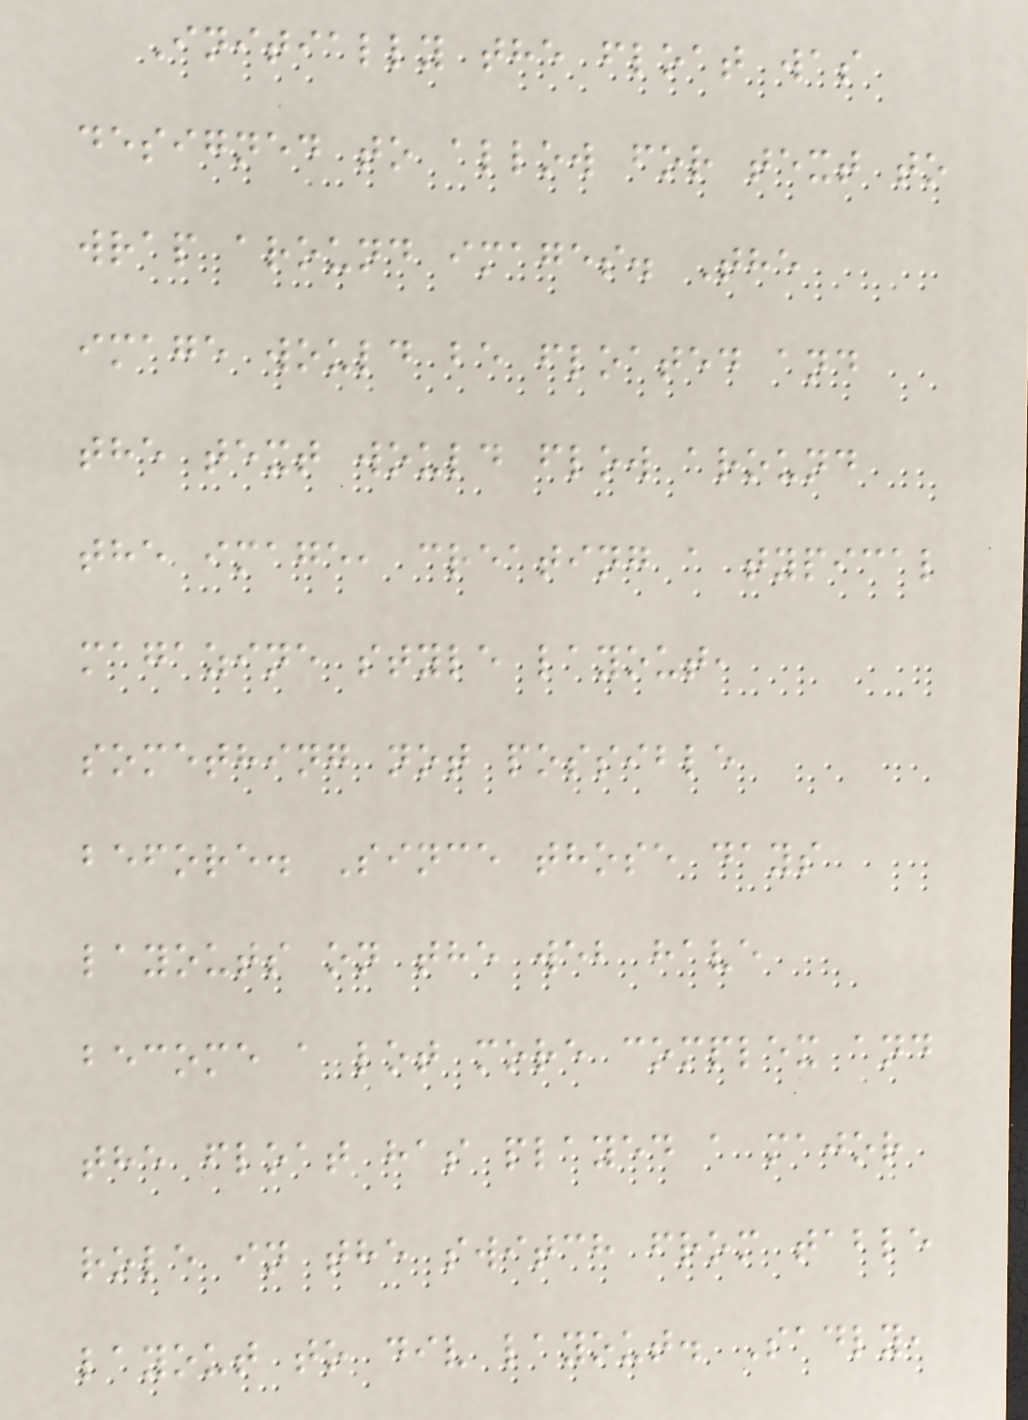Initially the float was
designed to allow for text to
wrap around images. The
image would be floated and
the text would flow around
the image, creating a typical
magazine style layout,
something not possible
before. Since those days
layouts on the web have
become a lot more complex and
the float has played a major
role in the switch from table
layout to div layout. Sadly,
